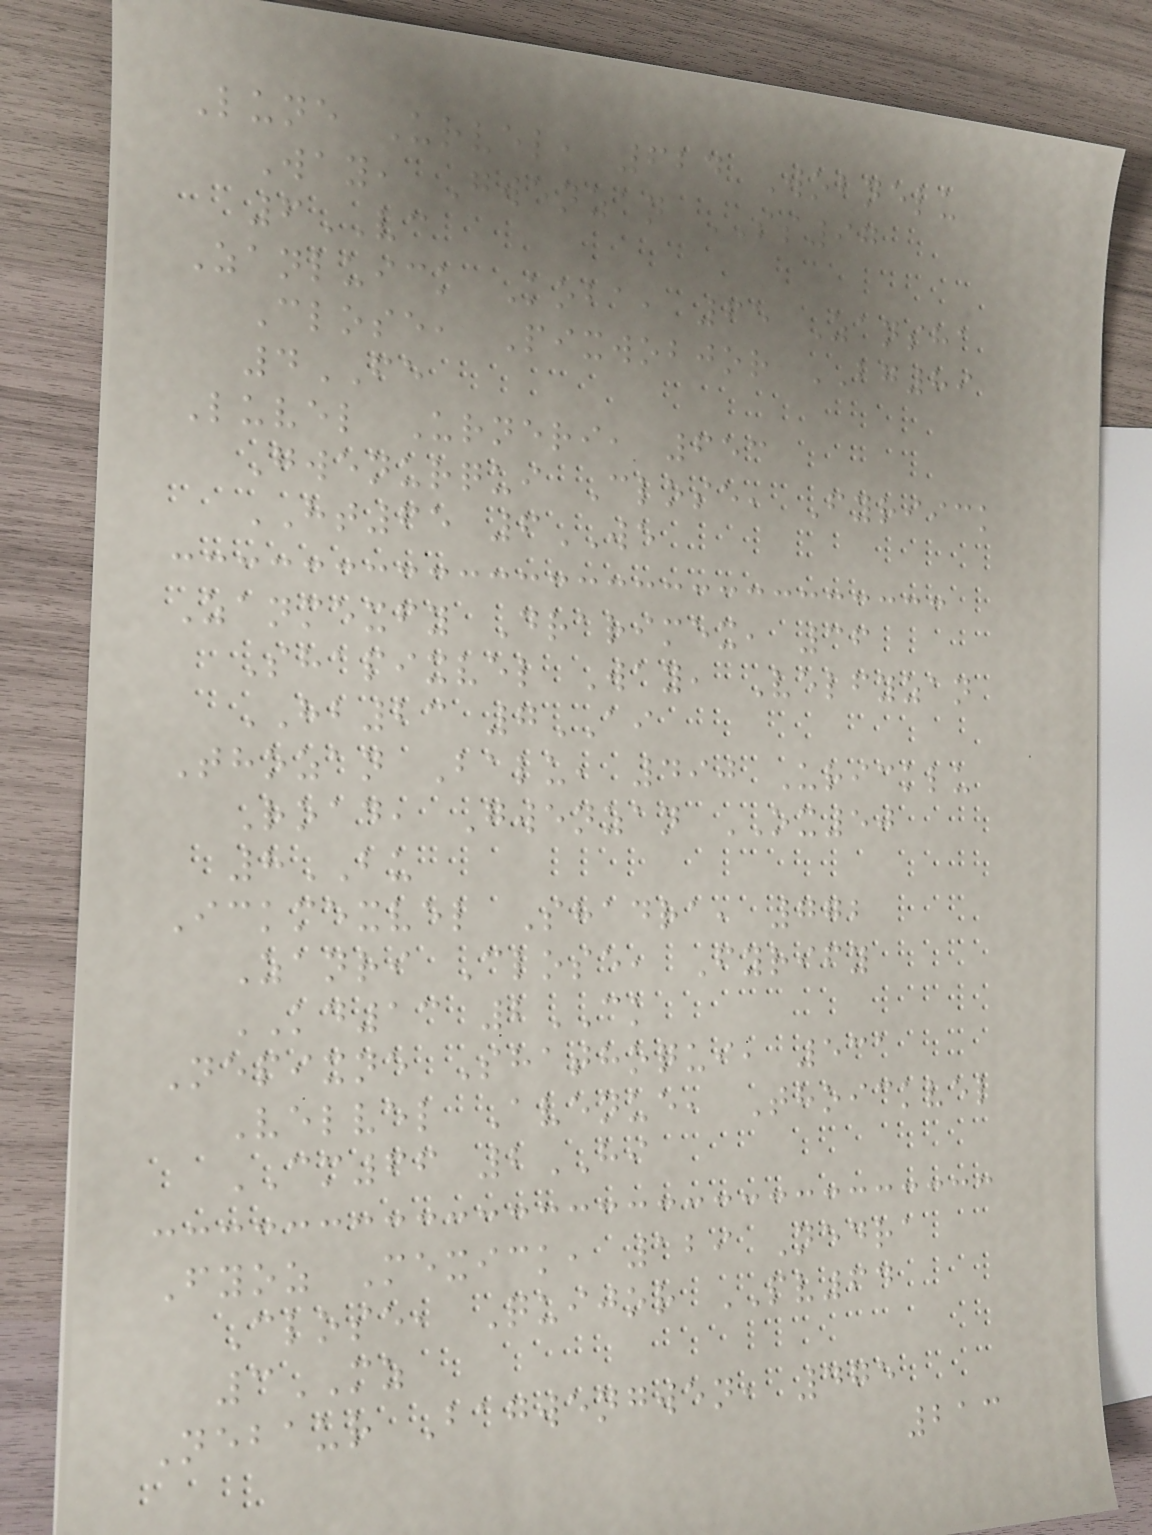Lune Urvel, 624 Wobnelu
Way, Gwenzan SS97
6VC
Zanluick Koba, 65 Zansha
Close, Pixwobjor BG89
4FE
Luvel Urneri, 653
Gwenurqui Close, Fyriick
HT65 6WE
Zanmexfy Drarimex, 36
Shapixvel Way, Velfyzan
HB23 7AI
Thozan Balu, 490 Uricklu
Road, Gwenzan OX50
8BU
Ickmexvel Shadra, 772
Zanri Close, Fyrify
KD13 2CK
Nepixne Shathoqui, 531
Velvel Avenue, Thoickvel
CM66 2HI
Fyoz Mexick, 129 Nedra
Close, Quijor PV64
3MZ
Nebaur Bagwengwen, 475
213
